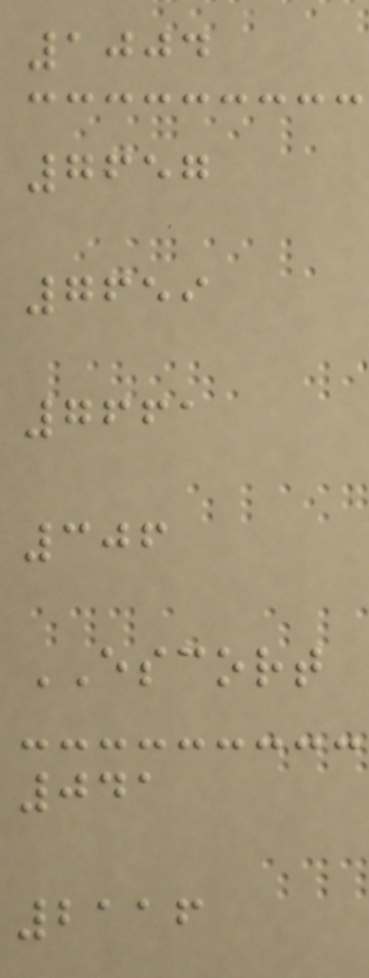1004
7657
7659
7661
306
ESCORT
041
2116
